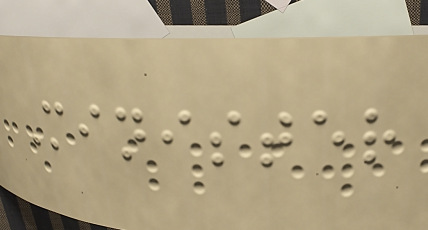Minister
